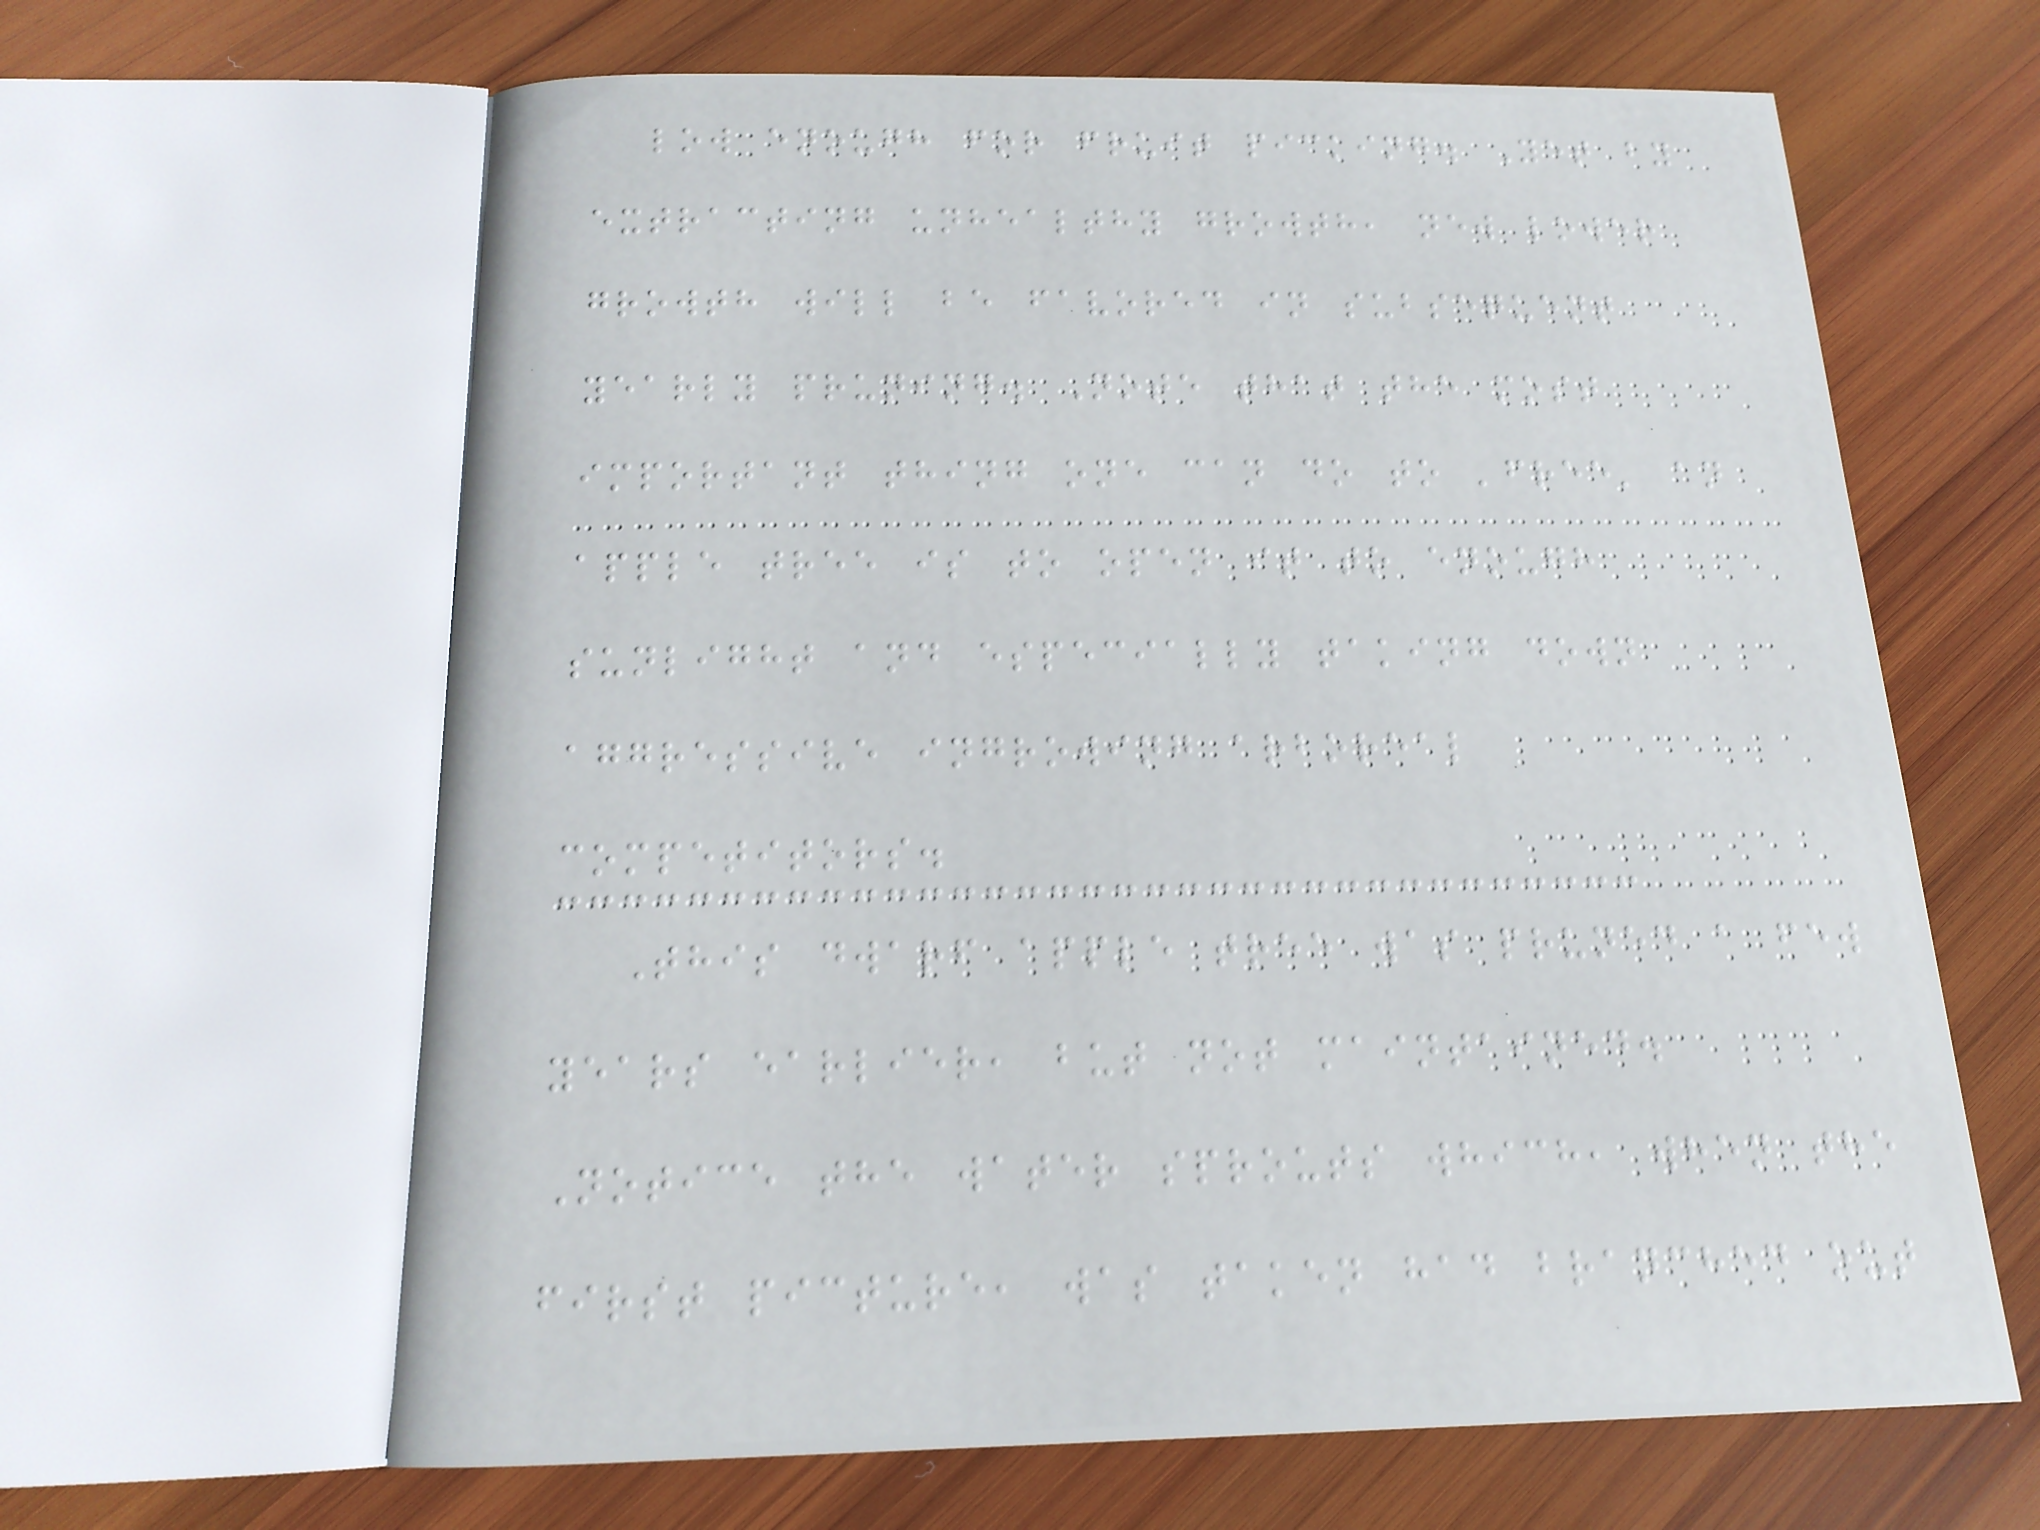low enough for fruit picking. Yet by
extracting unhealthy growth, new lower
growth will be favored in subsequent
yearly pruning. Note that the most
important thing one can do to 'free' an
apple tree is to open it to enough
sunlight and especially taking down
aggressive ingrowing arboreal
competitors.
This dwarf apple tree was pruned a few
years earlier, but not maintained.
Notice the water sprouts which, when the
first picture, was taken had branched out
